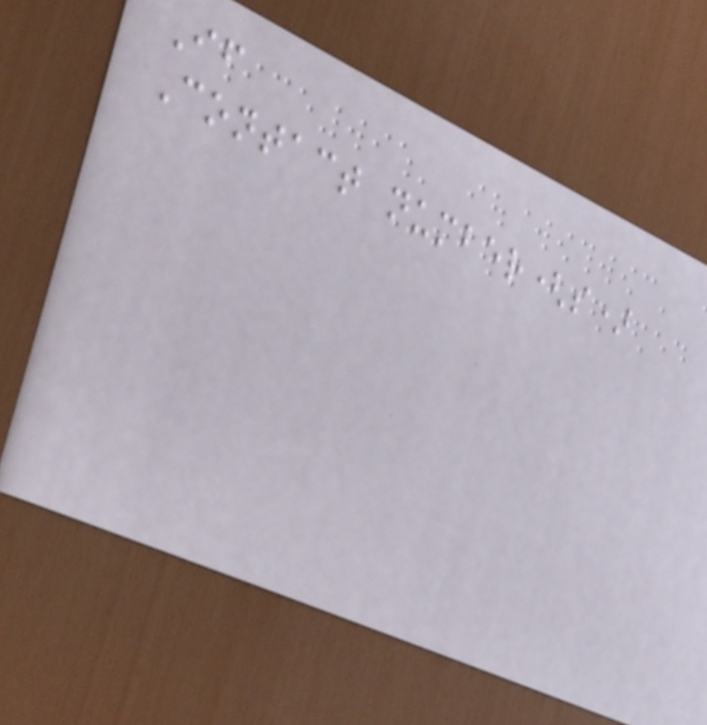If
Contact number(s)
